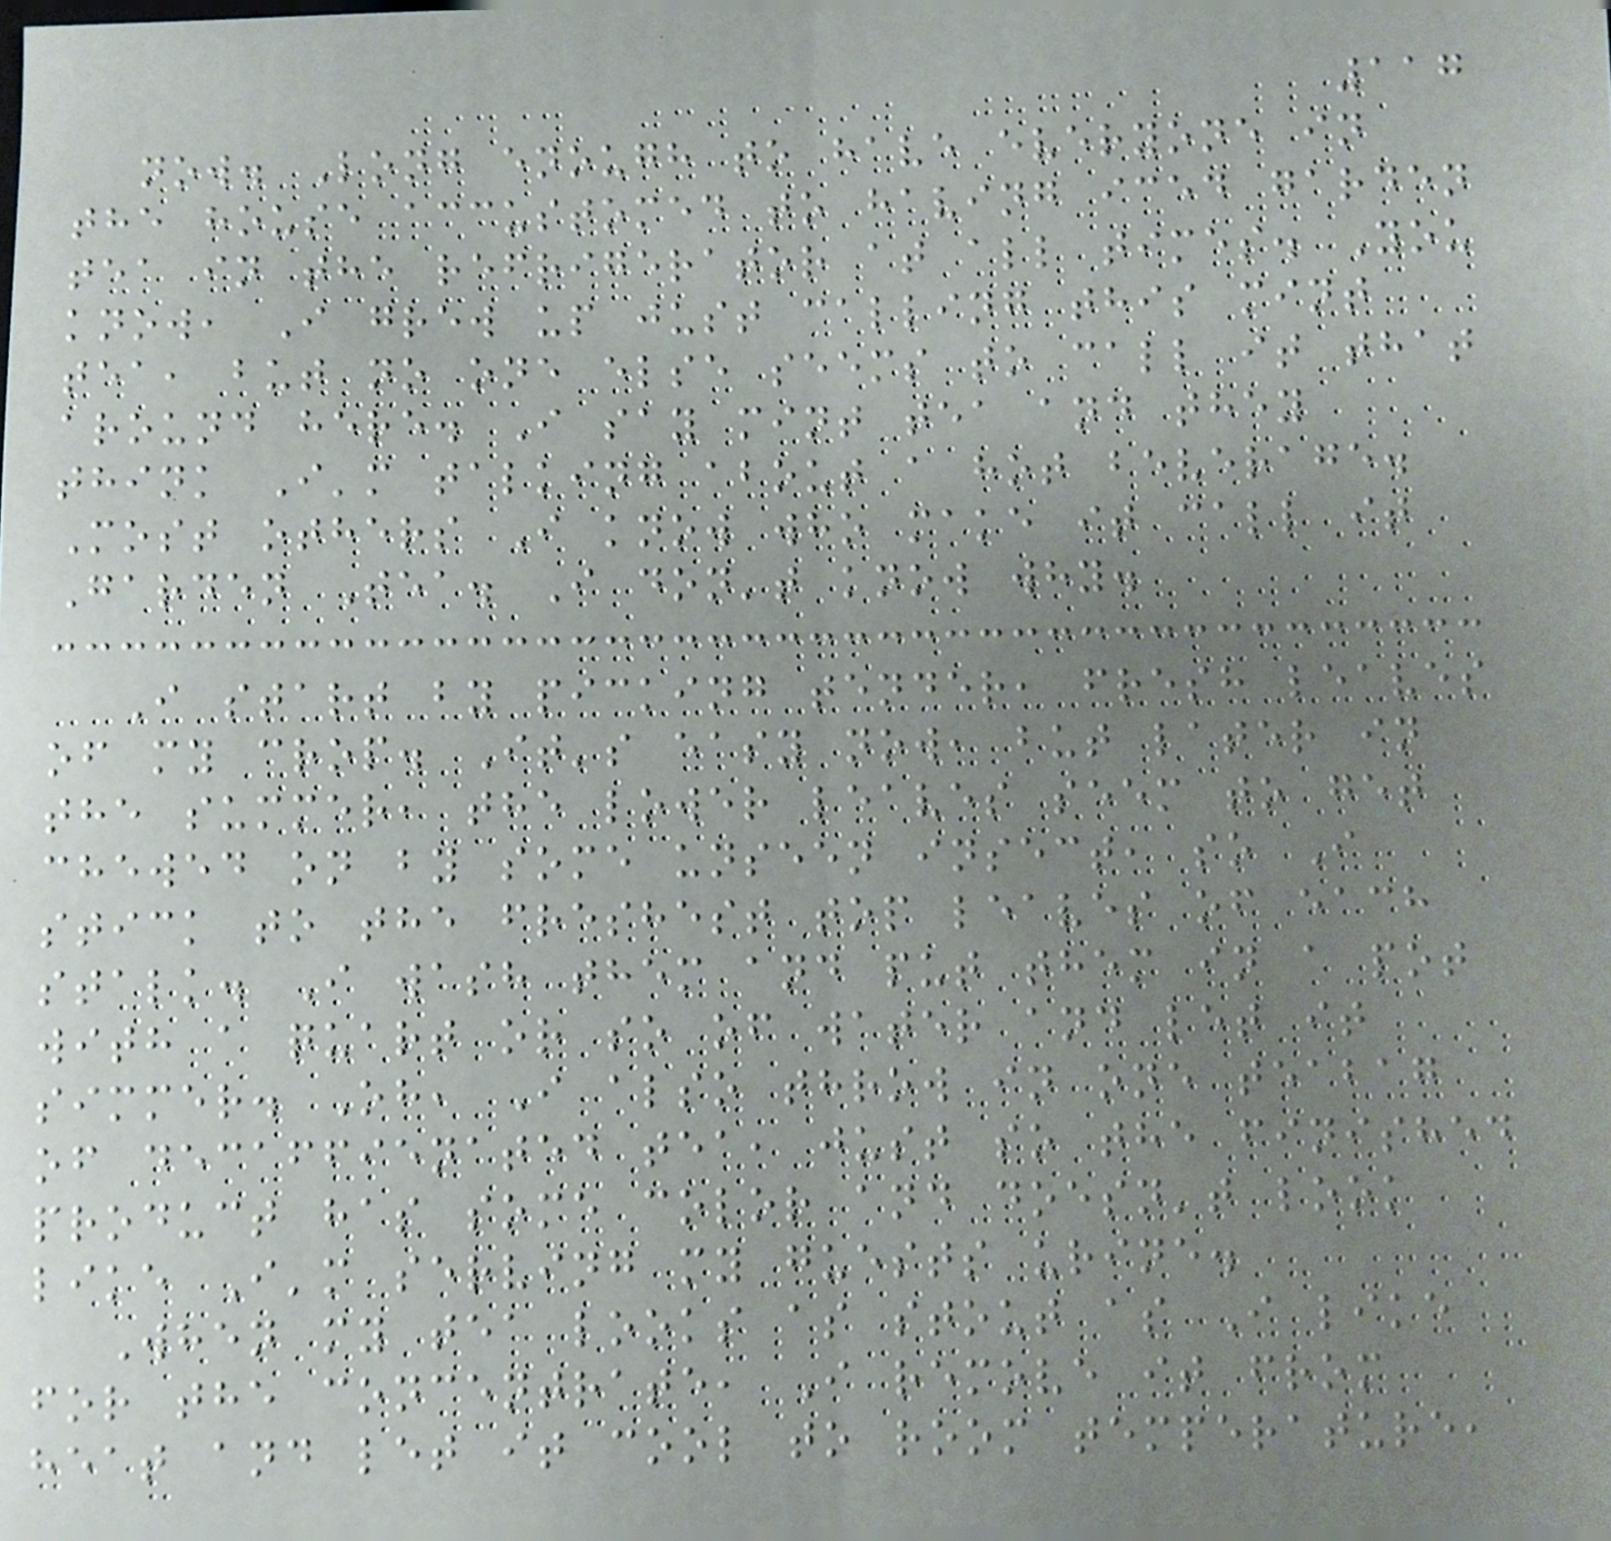117
now. Long enough to have everyone in
the house accustomed to having iced garden
tea in the refrigerator at all times. You
know, I grew up just calling this mint
tea, but no one else seems to call it that
around here. I say mint tea and they
think I'm talking about a hot beverage.
Most others I know who make it call it
Garden Tea. I don't know why.
I start by picking tender, fresh leaves
of my crop. It's easy now, but later in
the summer, the lower leaves seem to get
chewed on by some unseen insect, so I
stick to the freshest top leaves of each
stalk. I wash them and put them in a pot
with a quart or so of water and let it
simmer. Oh, I also throw in one teabag
of decaffienated tea, just so the finished
product has some color and doesn't look
like I'm serving my guests urine.
When my tea looks as stout as I like
for the concentrate, I remove it from
heat and let it cool to room temperature,
